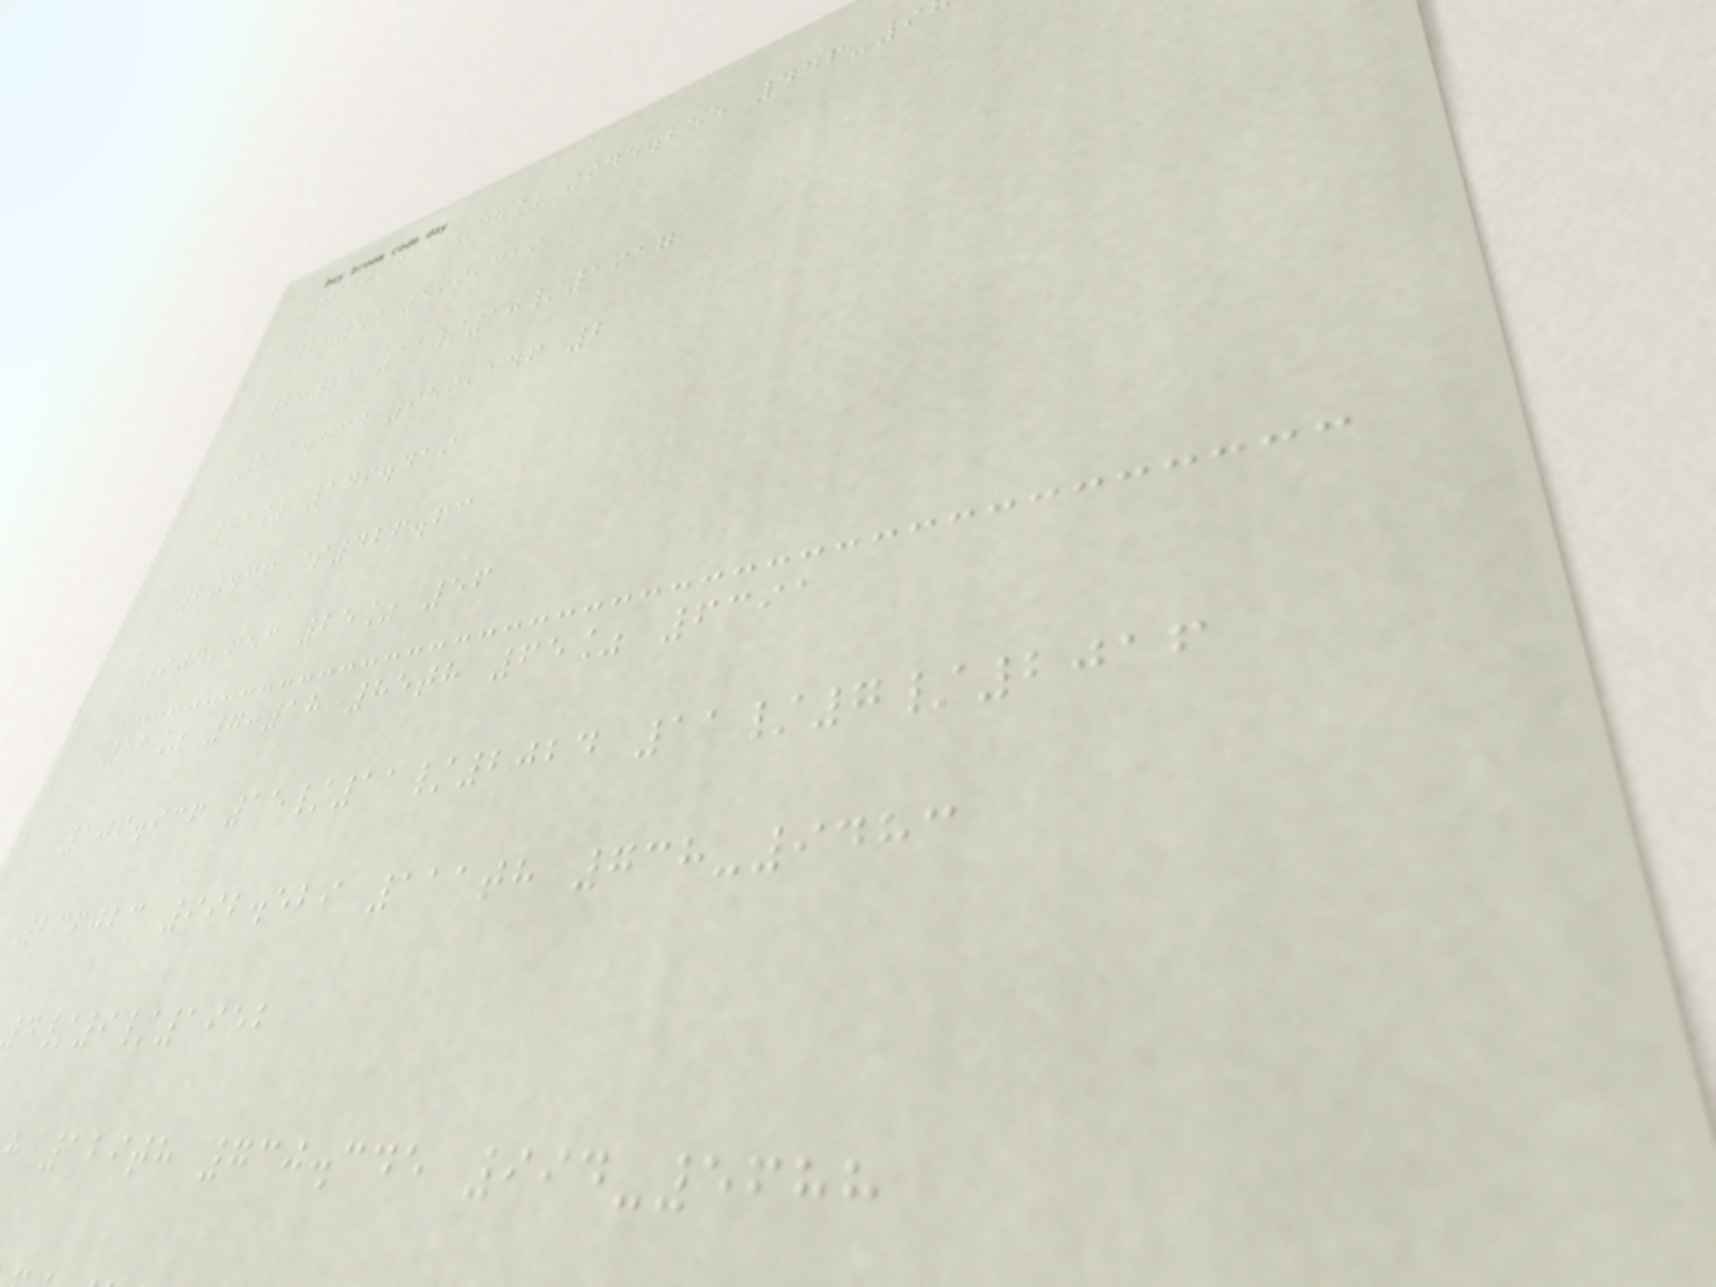940,314 38% 945.255 446-9
8:49 509,319
2:26 11/10/1917
881.834 959,146 2
41% 149.419
20436 $426.63
904,653 25% 56
82% 7:18 85th 65% 6391
309.936 15/11/2024 11/7/2016
236023 992.529 111th 738-9483
/9/1952
129th 730.345 994-5688
